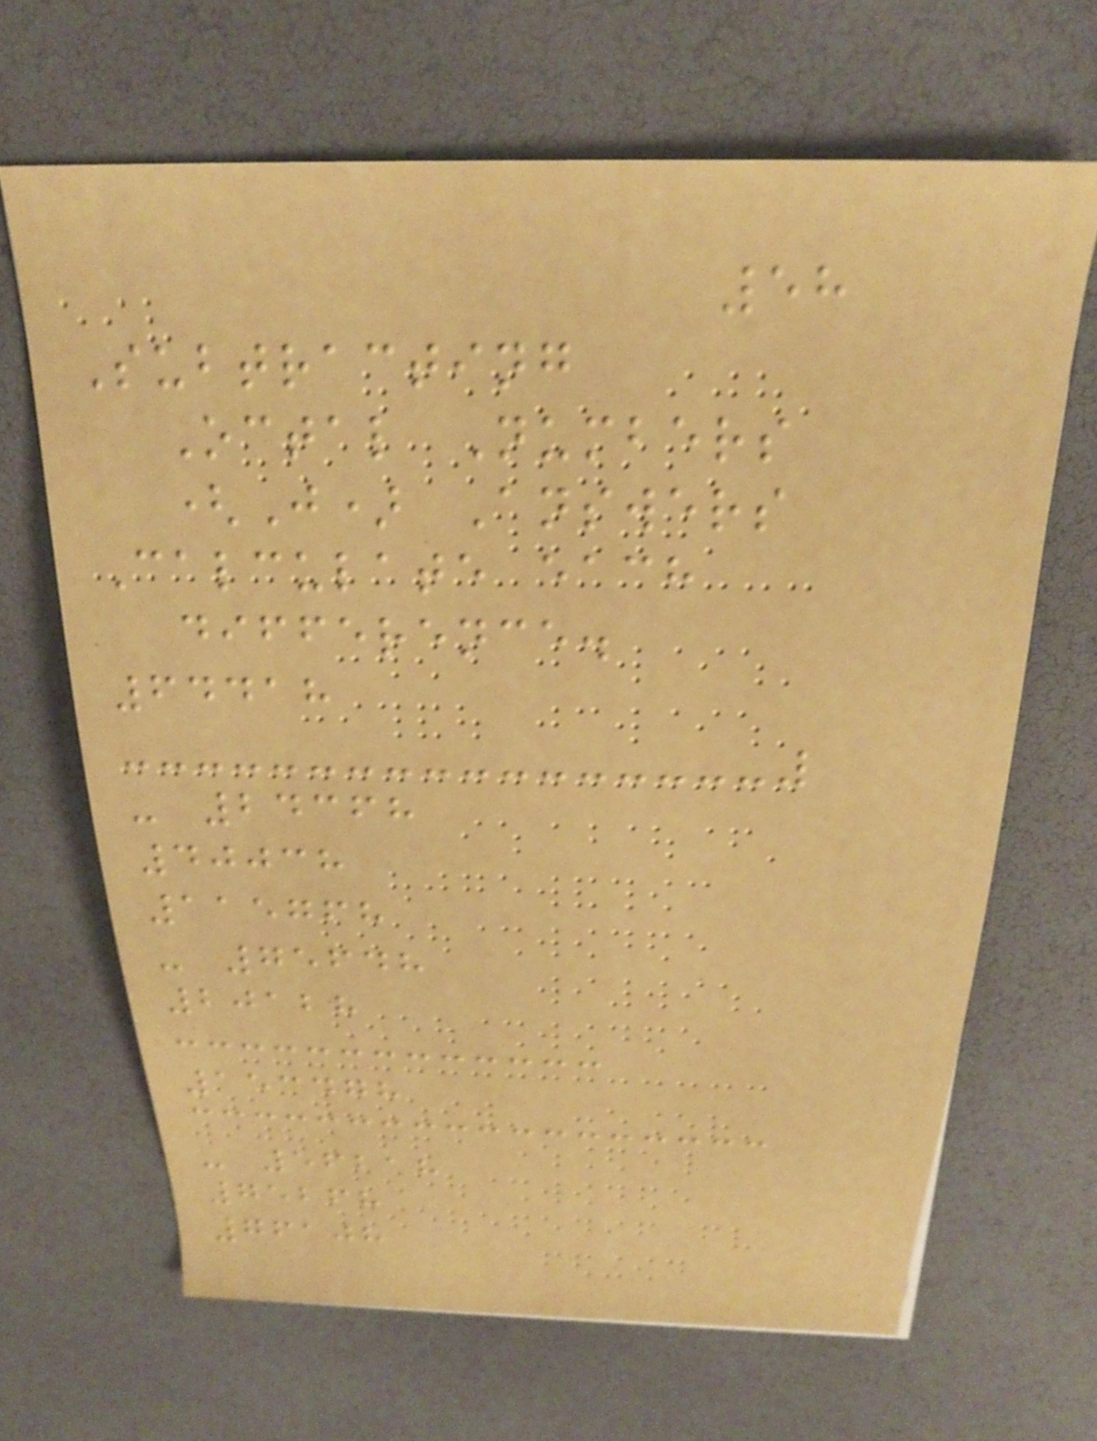58
Subtracting
Octal Numbers
(J) Answers
Calculate each
difference.
64418
- 24368
40038
115768
- 75648
20128
153478
- 56218
75268
76108
